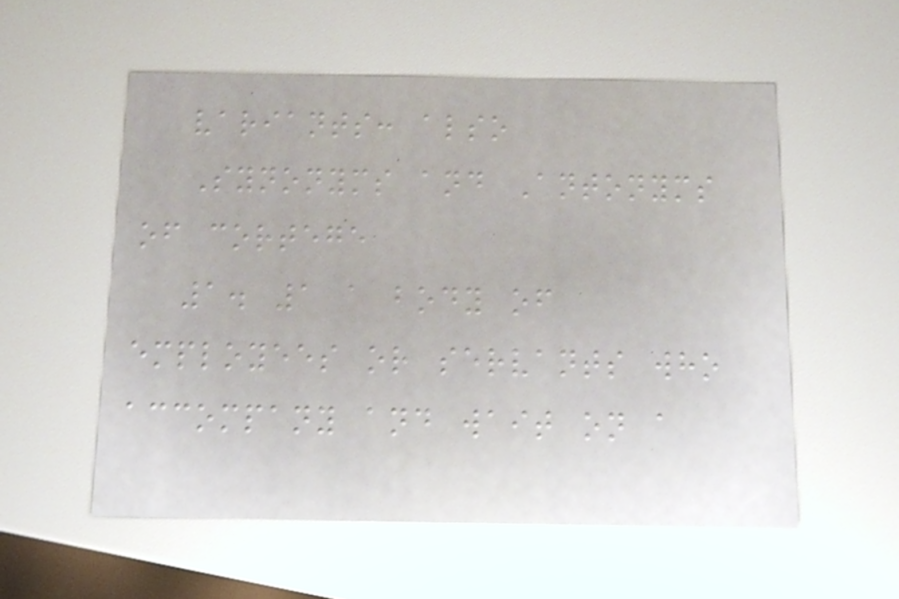variants: also
Synonyms and Antonyms
of cortege
1. 1 a body of
employees or servants who
accompany and wait on a
